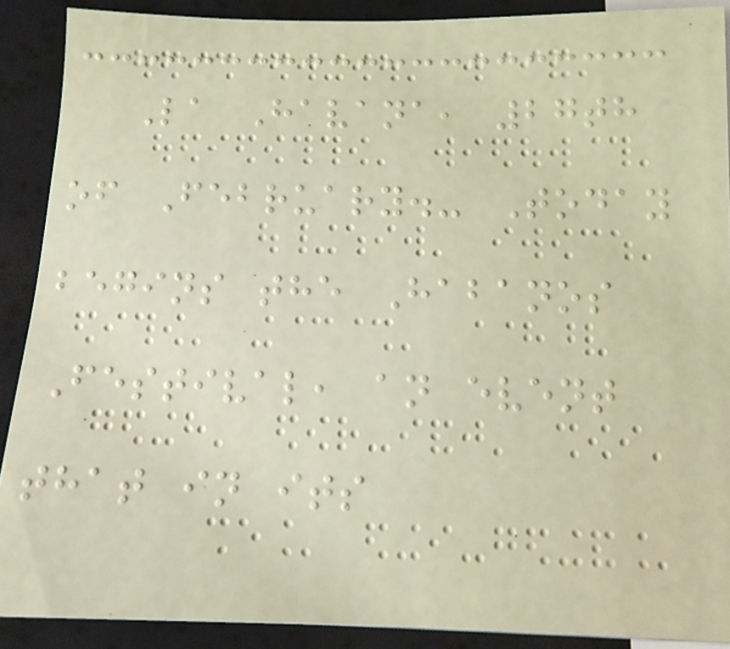La Havana, 27th
of February.- Today
begins the Habanos
Festival, an event
that in its
